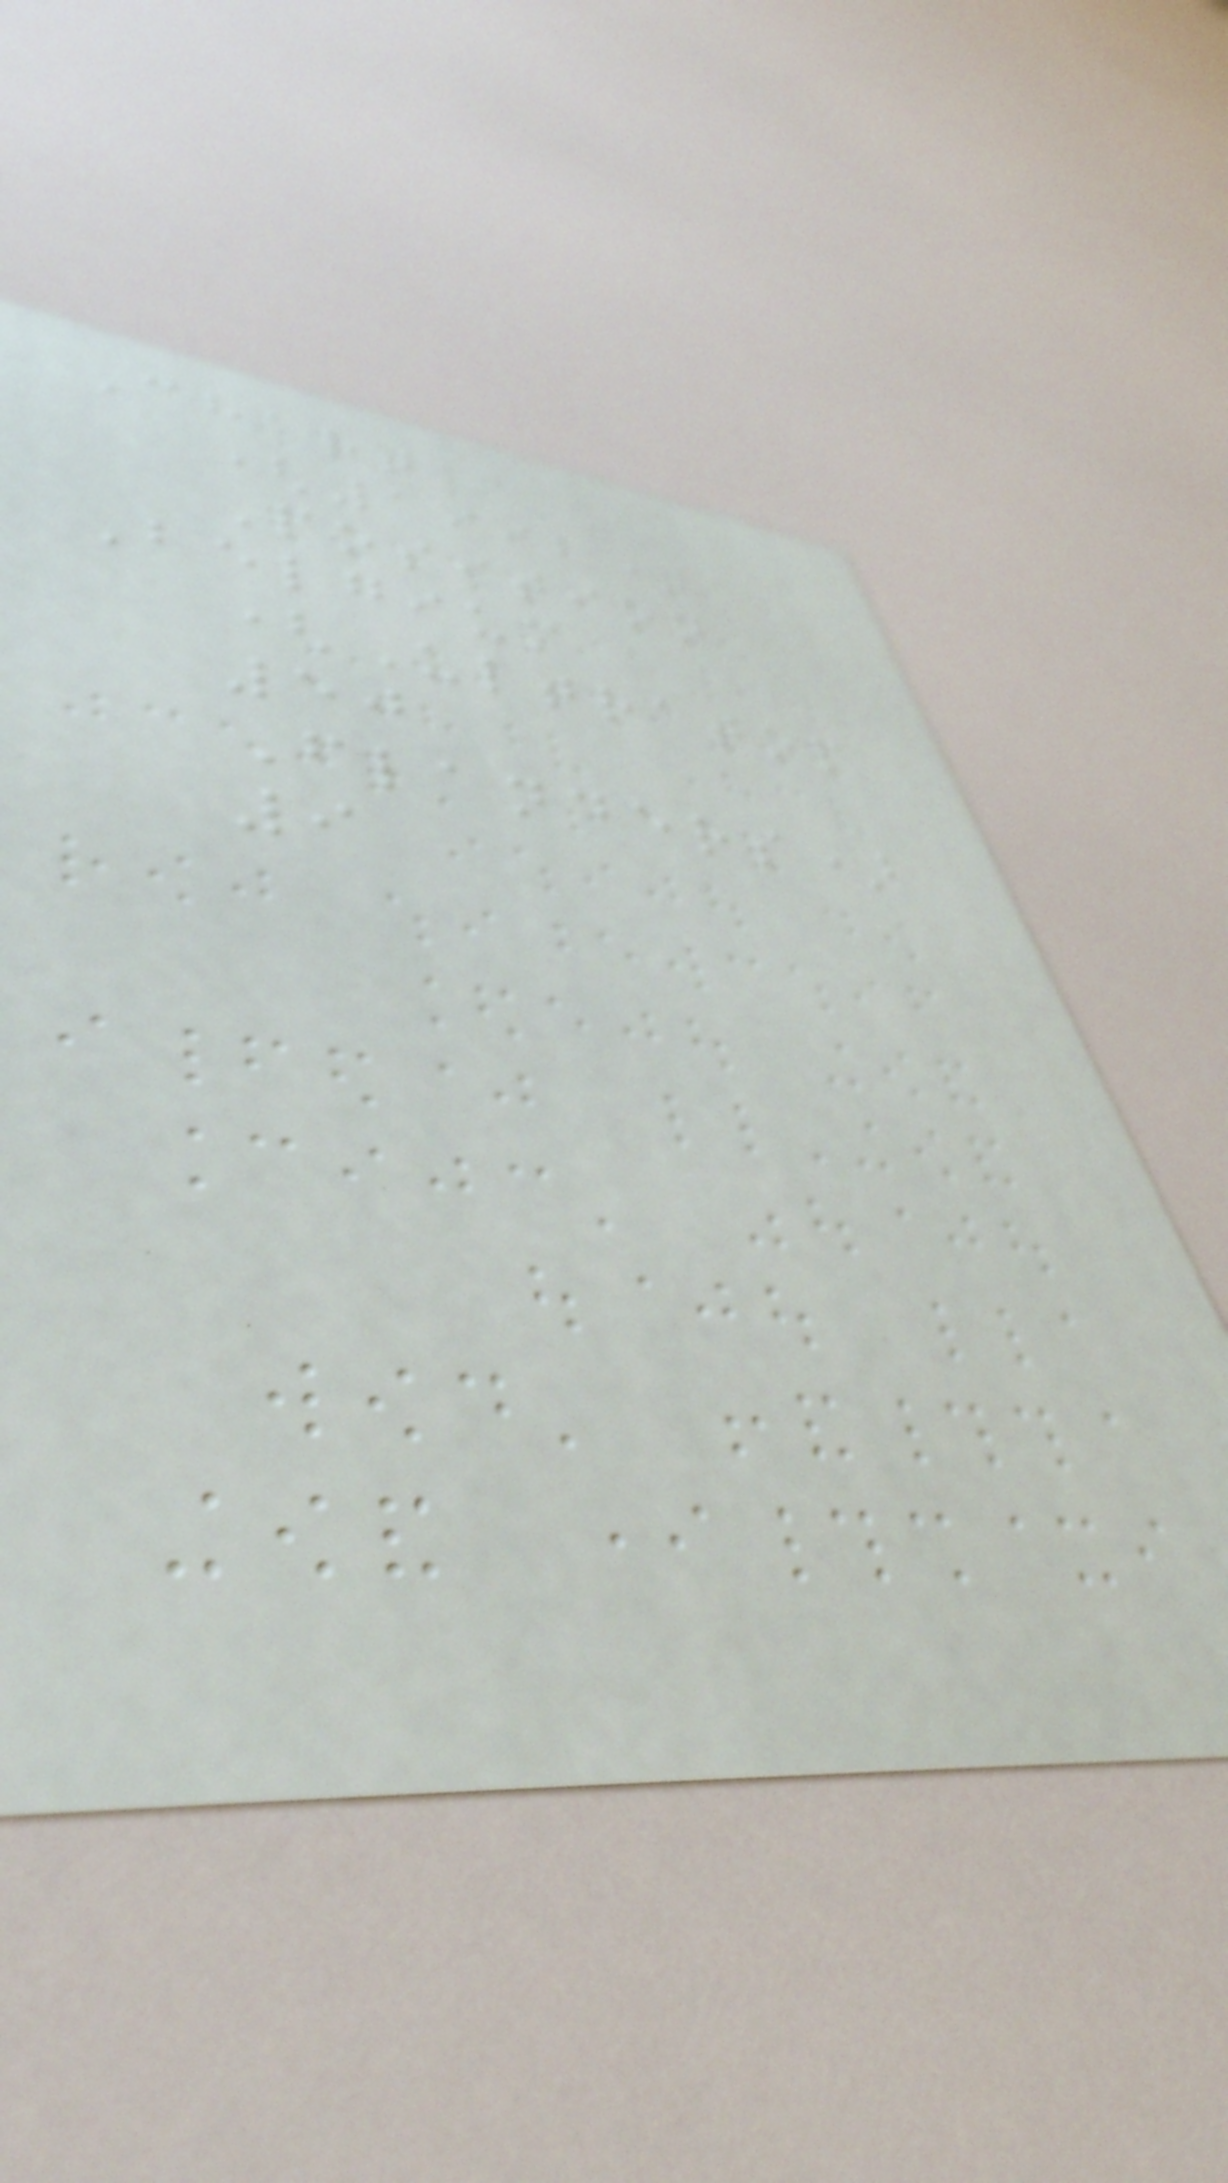Chart
(1992)
Position
Belgium
(Ultratop
50
Flanders)
9
